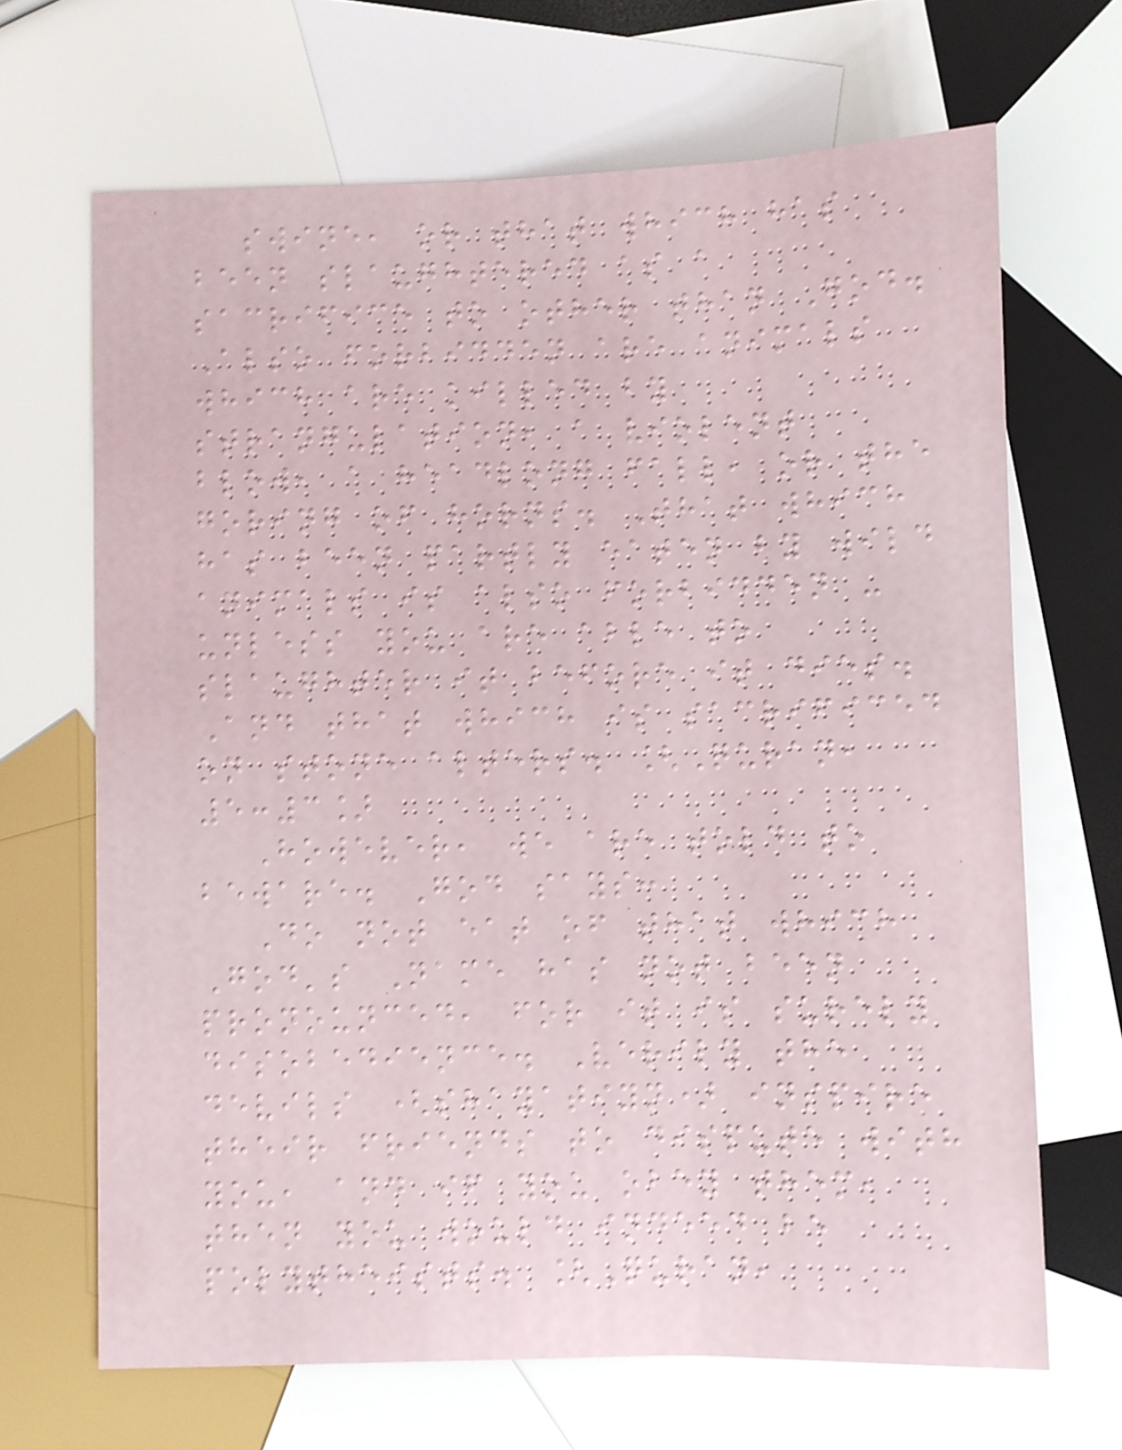swine, or that which has
been slaughtered as a
sacrifice to other than God.
Also forbidden are animals
which are killed by
strangulation, a violent
blow, a headlong fall, or the
goring of horns. That which
has been partly eaten by wild
animals is also forbidden -
unless you are able to
slaughter it before it dies.
And that which is sacrificed
on stone alters. [Quran,
5:3]
However, we are told to
beware. God says:
Do not eat of that which
God's Name has not been
pronounced, for it is surely
disobedience. Verily the
devils (shayatiyn) inspire
their friends to dispute with
you, and if you obey them,
then you would indeed be
polytheists. [Quran,
